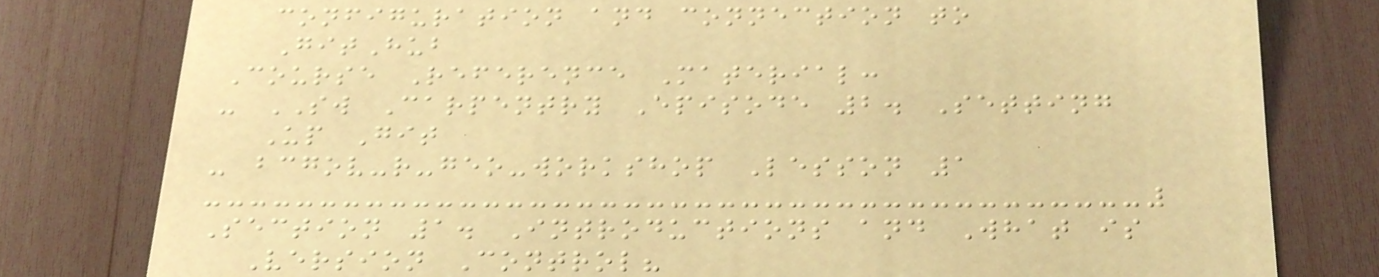configuration and connection to
GitHub
Course Reference Material:
- SW Carpentry Episode 2. Setting
Up Git
- bcgov-r-geo-workshop Lesson 1
Section 1. Introductions and What is
Version Control?
